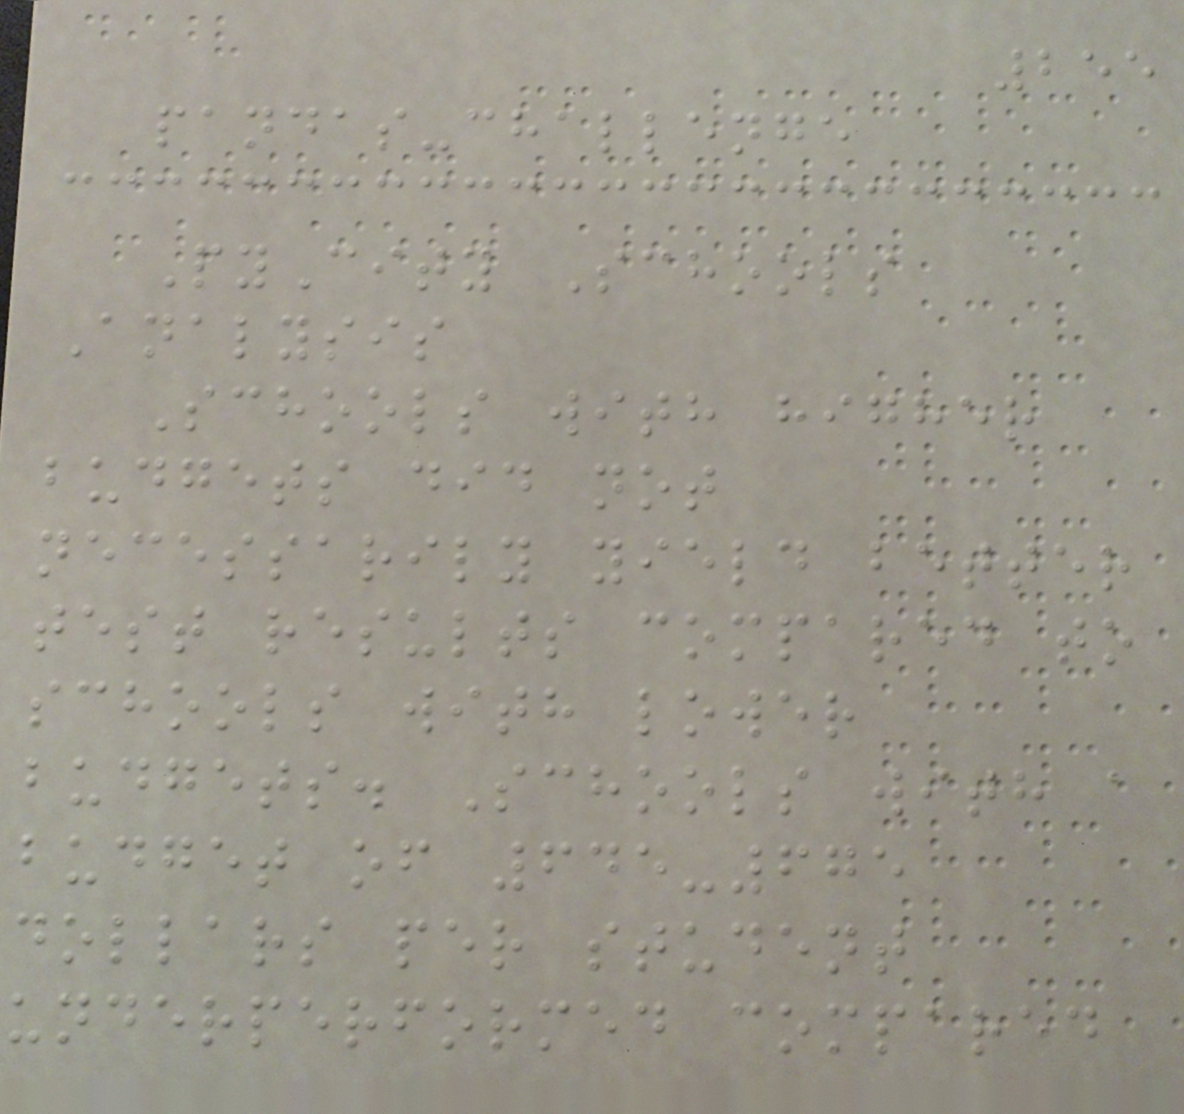255
pandas-challenge
PyCity Schools
Analysis
Schools with higher
budgets did not
necessarily yield better
test results compared to
schools with lower
budgets. Schools with a
budget of 645-675
dollars per student
underperformed compared
